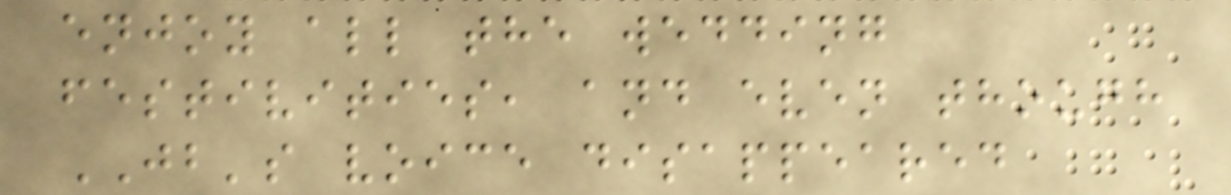enjoy all the wedding
festivities, and even though
JB's voice disappeared
